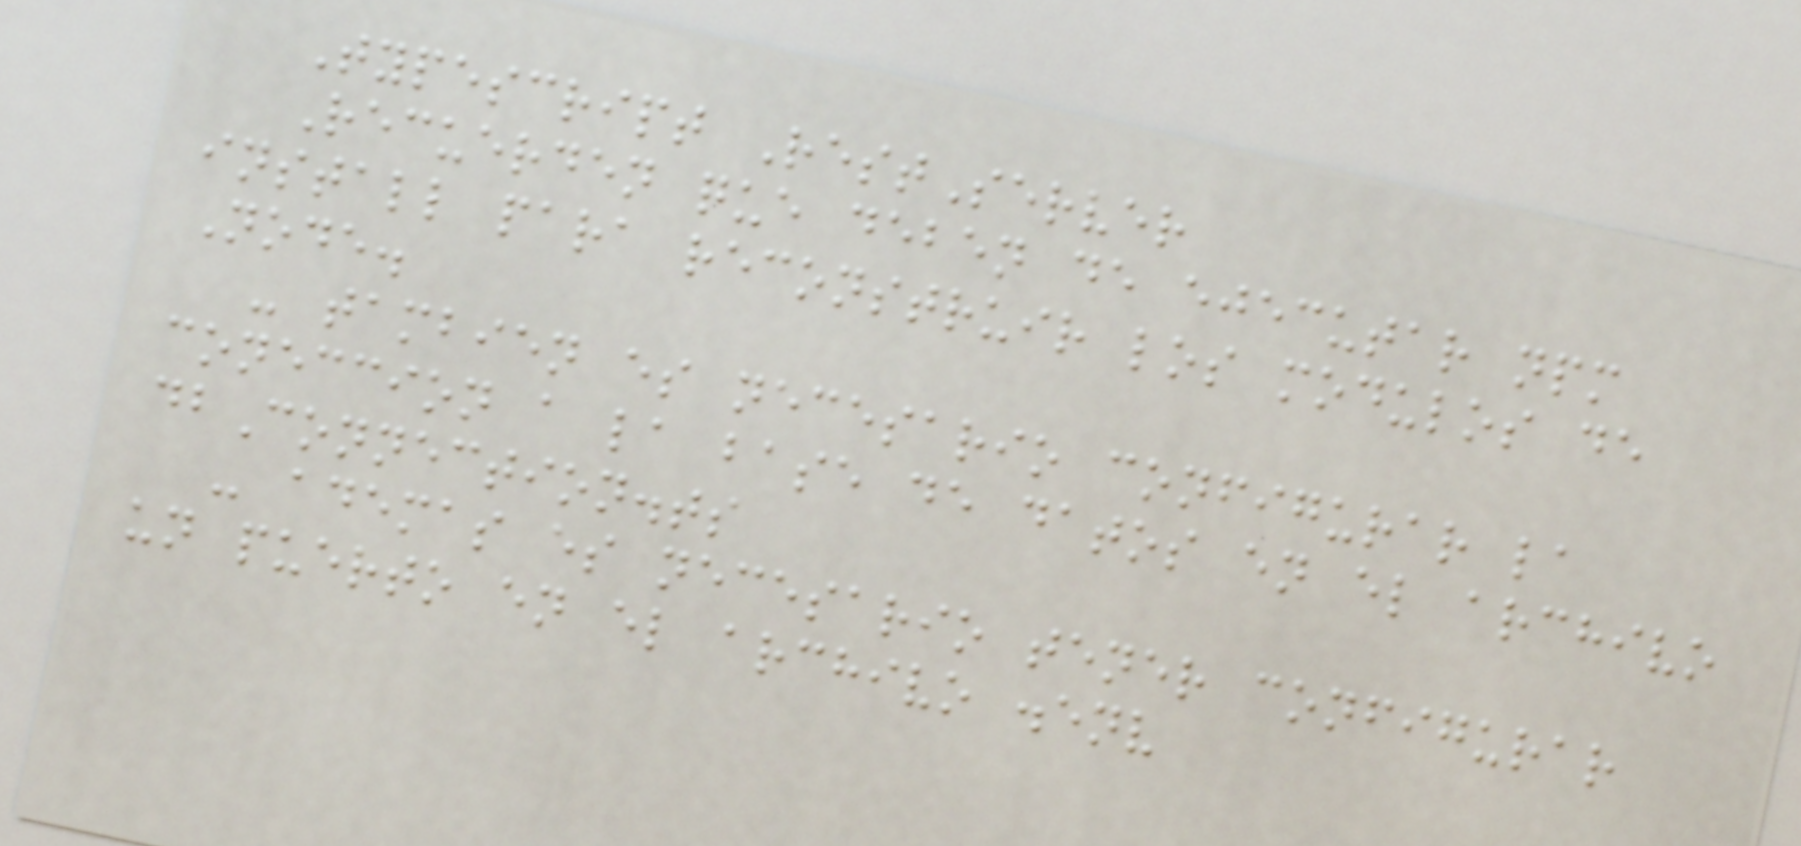Typescript RestServer
Recuerden que deben de ejecutar npm
install para reconstruir los modulos de
Node.
- tambien es necesario configurar la
coneccion a la base de datos en el archivo
dbConnection.ts
- ademas es necesario tener configurar
un puerto en el archivo .env
